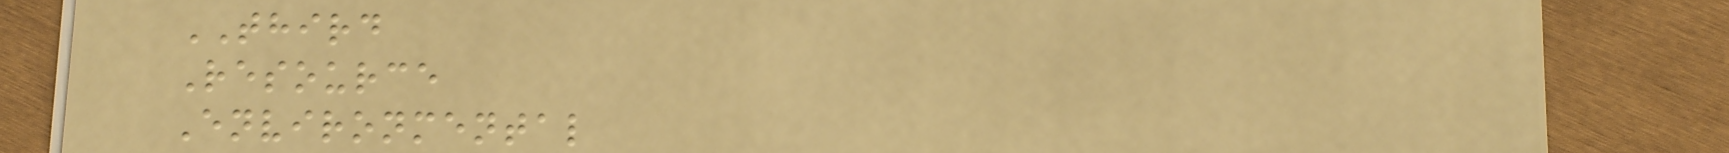THIRD
Resource
Environmental
